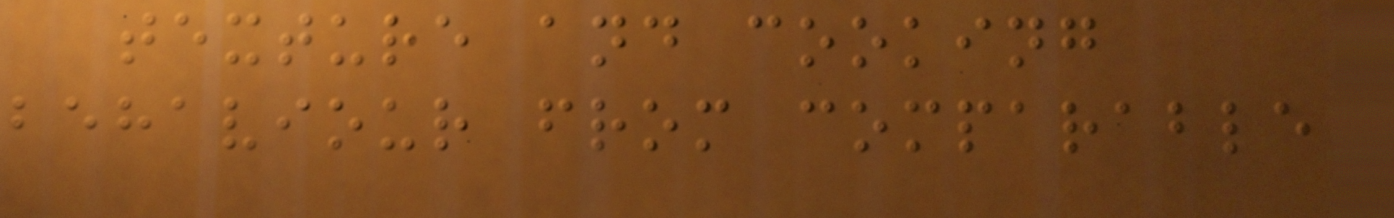texture and cooking
behaviour from comparable
